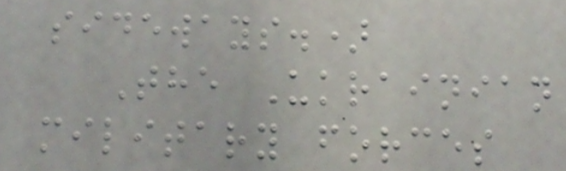sideways.)
The Ukrainian
military forces
